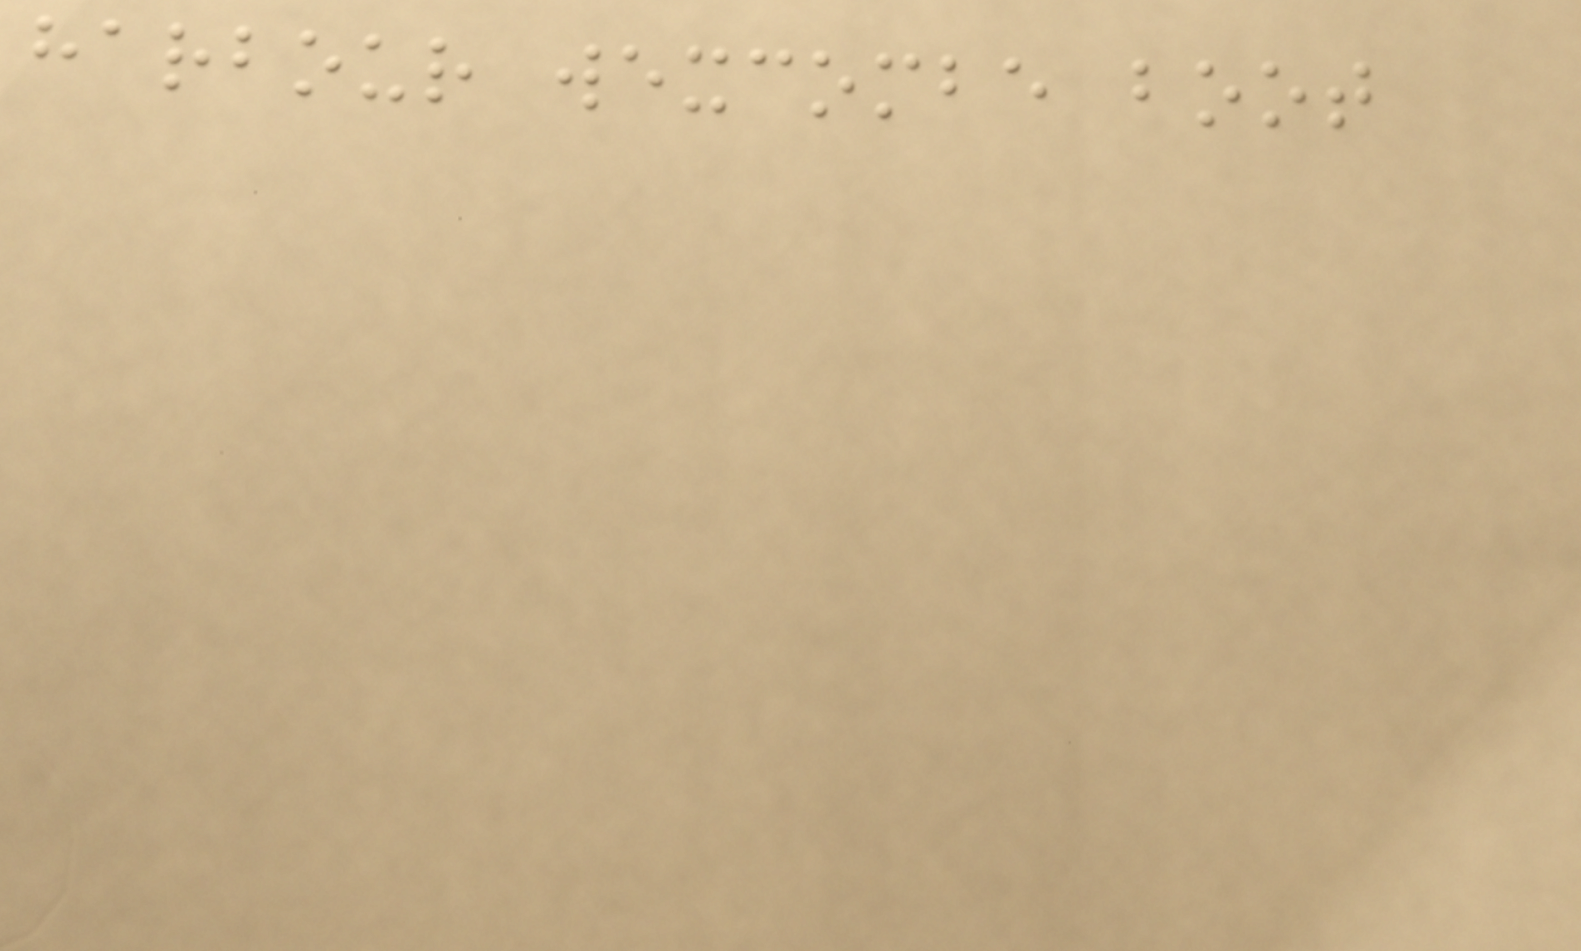harbour wexcombe boot
